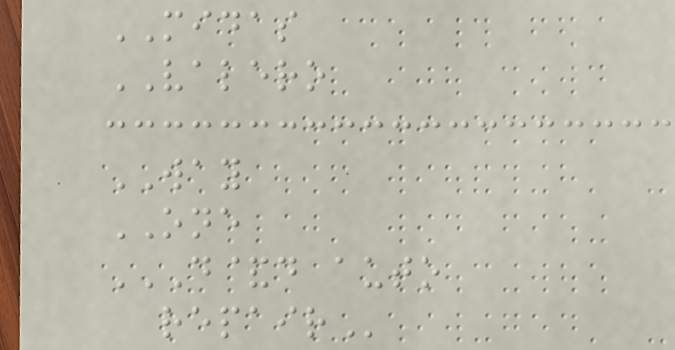MIDAS
VALERO
WAY
ONE
D&D AUTO
REPAIR
